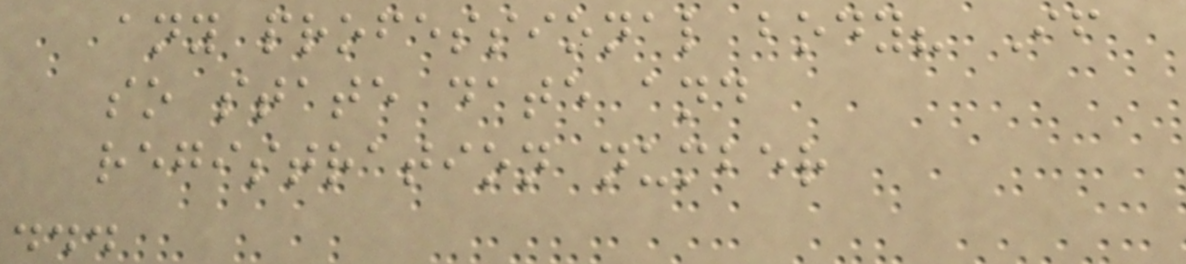any professional body? If
so state date and
registration number
...
